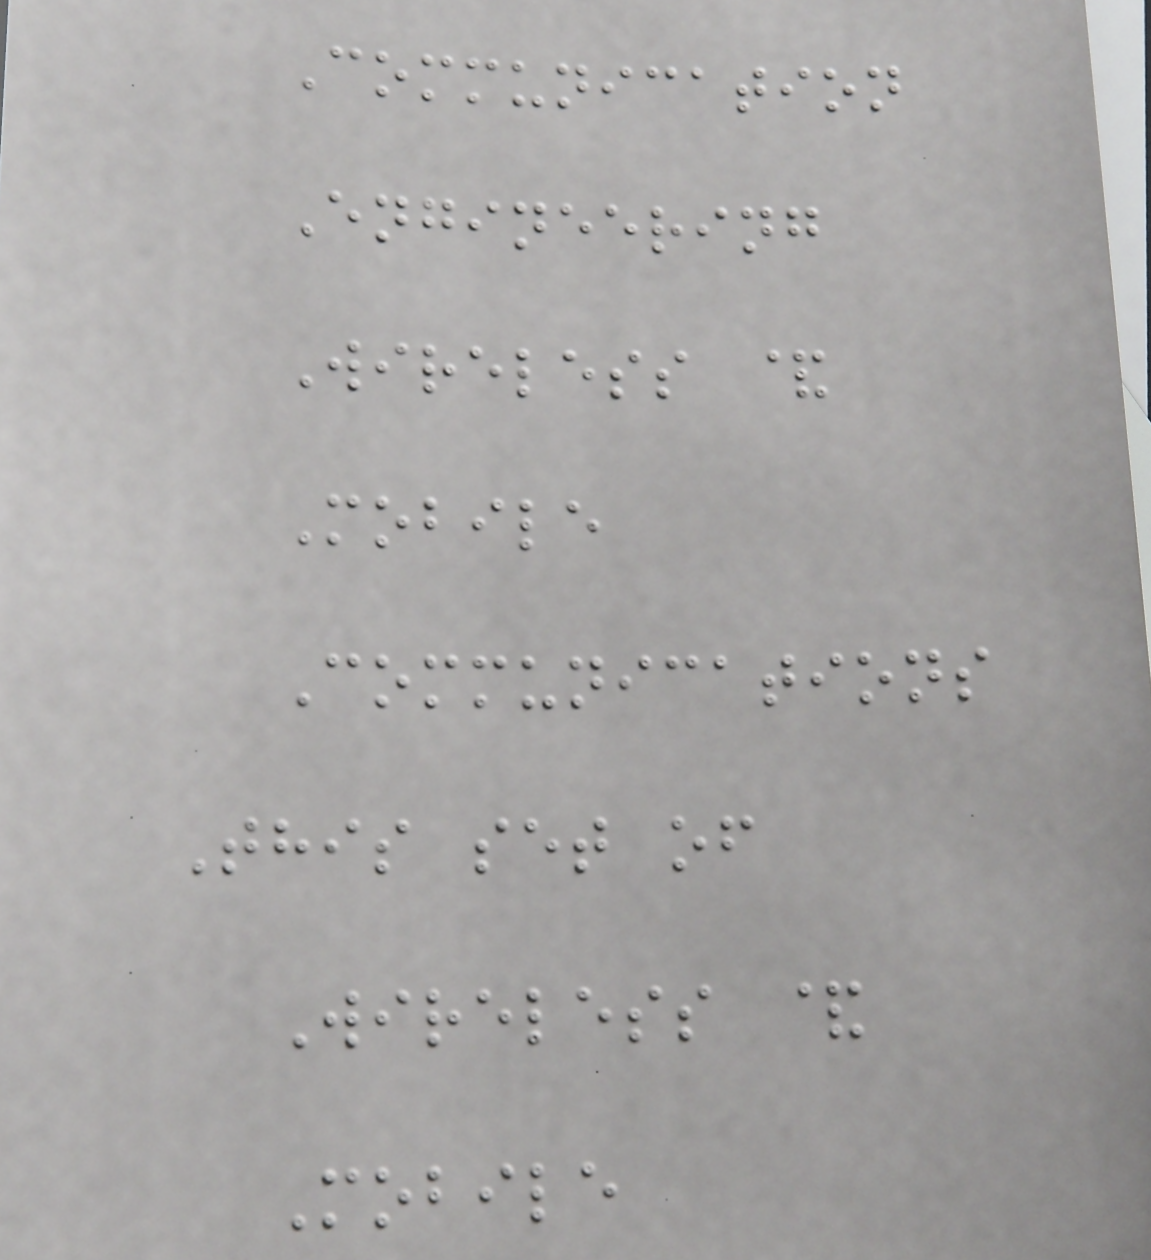Communication
Engineering
Wireless &
Mobile
Communications
This set of
Wireless &
Mobile
